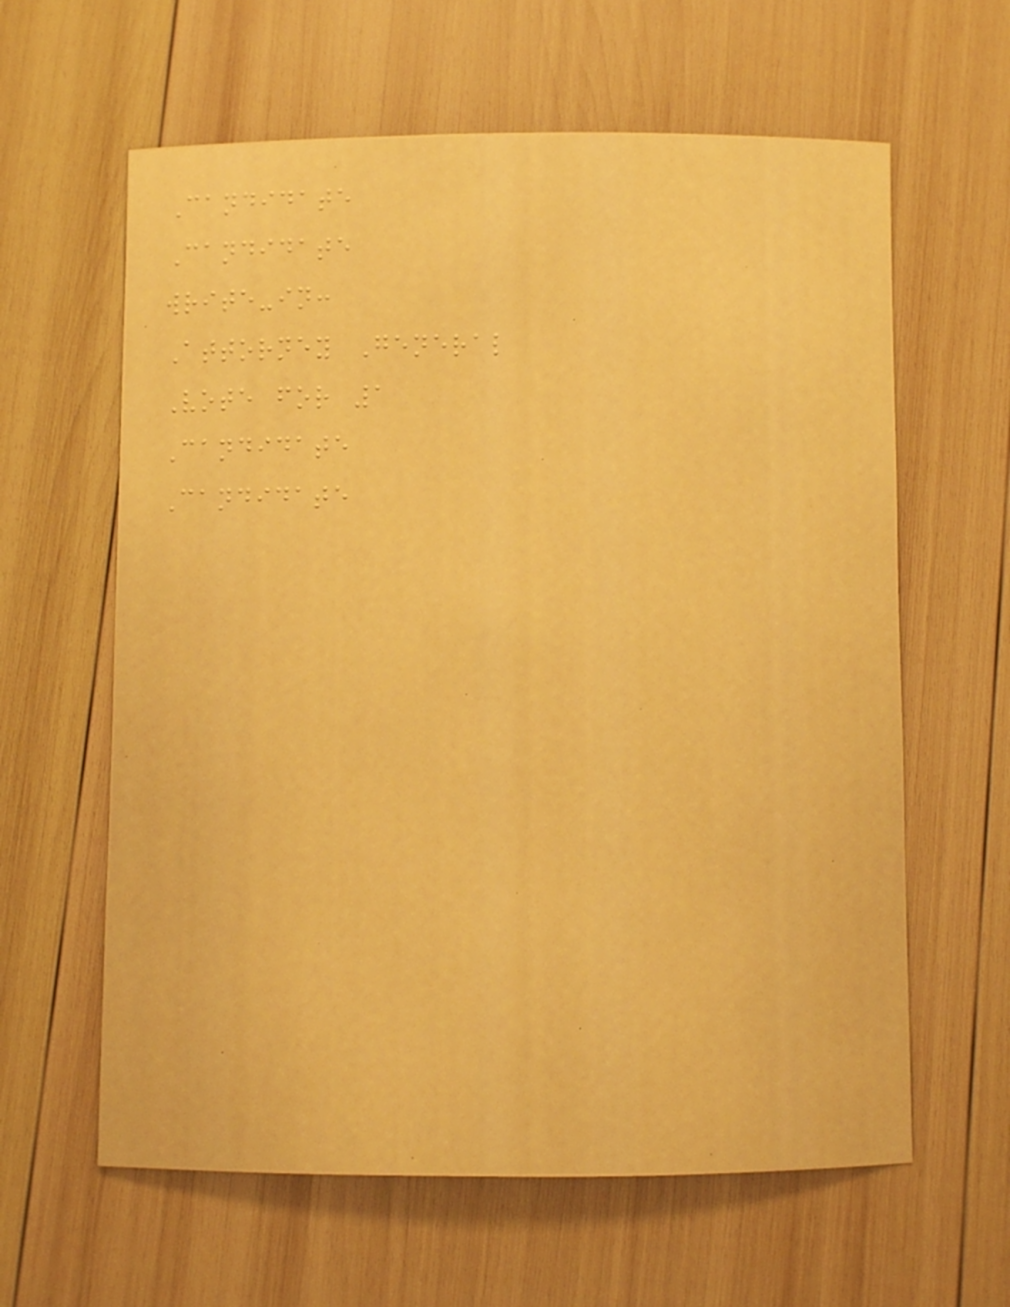Candidate
Candidate
write-in:
Attorney General
Vote for 1
Candidate
Candidate
